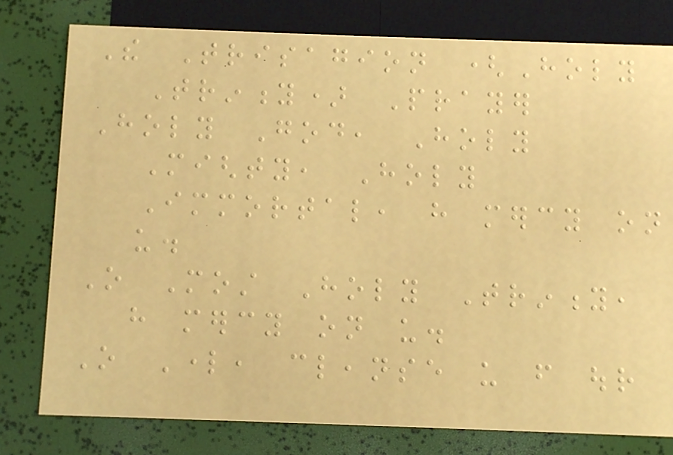The Trisagion (Holy
Trinity) Prayer
Holy God, Holy
Mighty, Holy
Immortal, have mercy on
us.
O Most Holy Trinity,
have mercy on us.
O Lord, cleanse us from our
